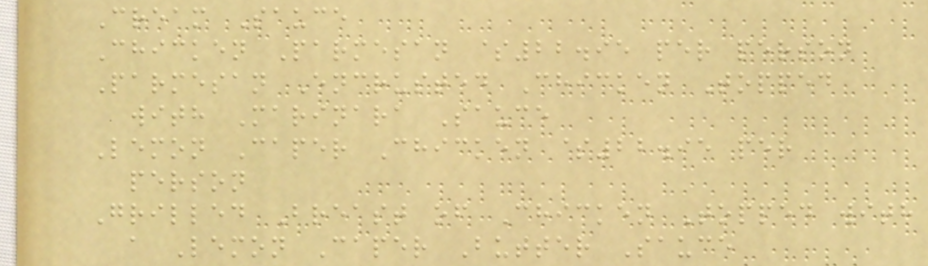Cream Sauce
Chicken Parmesan $22.95 per person
Parmesan Encrusted Chicken Topped
with Marinara Sauce
Lemon Caper Chicken $22.95 per
person
Grilled Breast of Chicken Topped with
a Lemon Caper Butter Sauce
